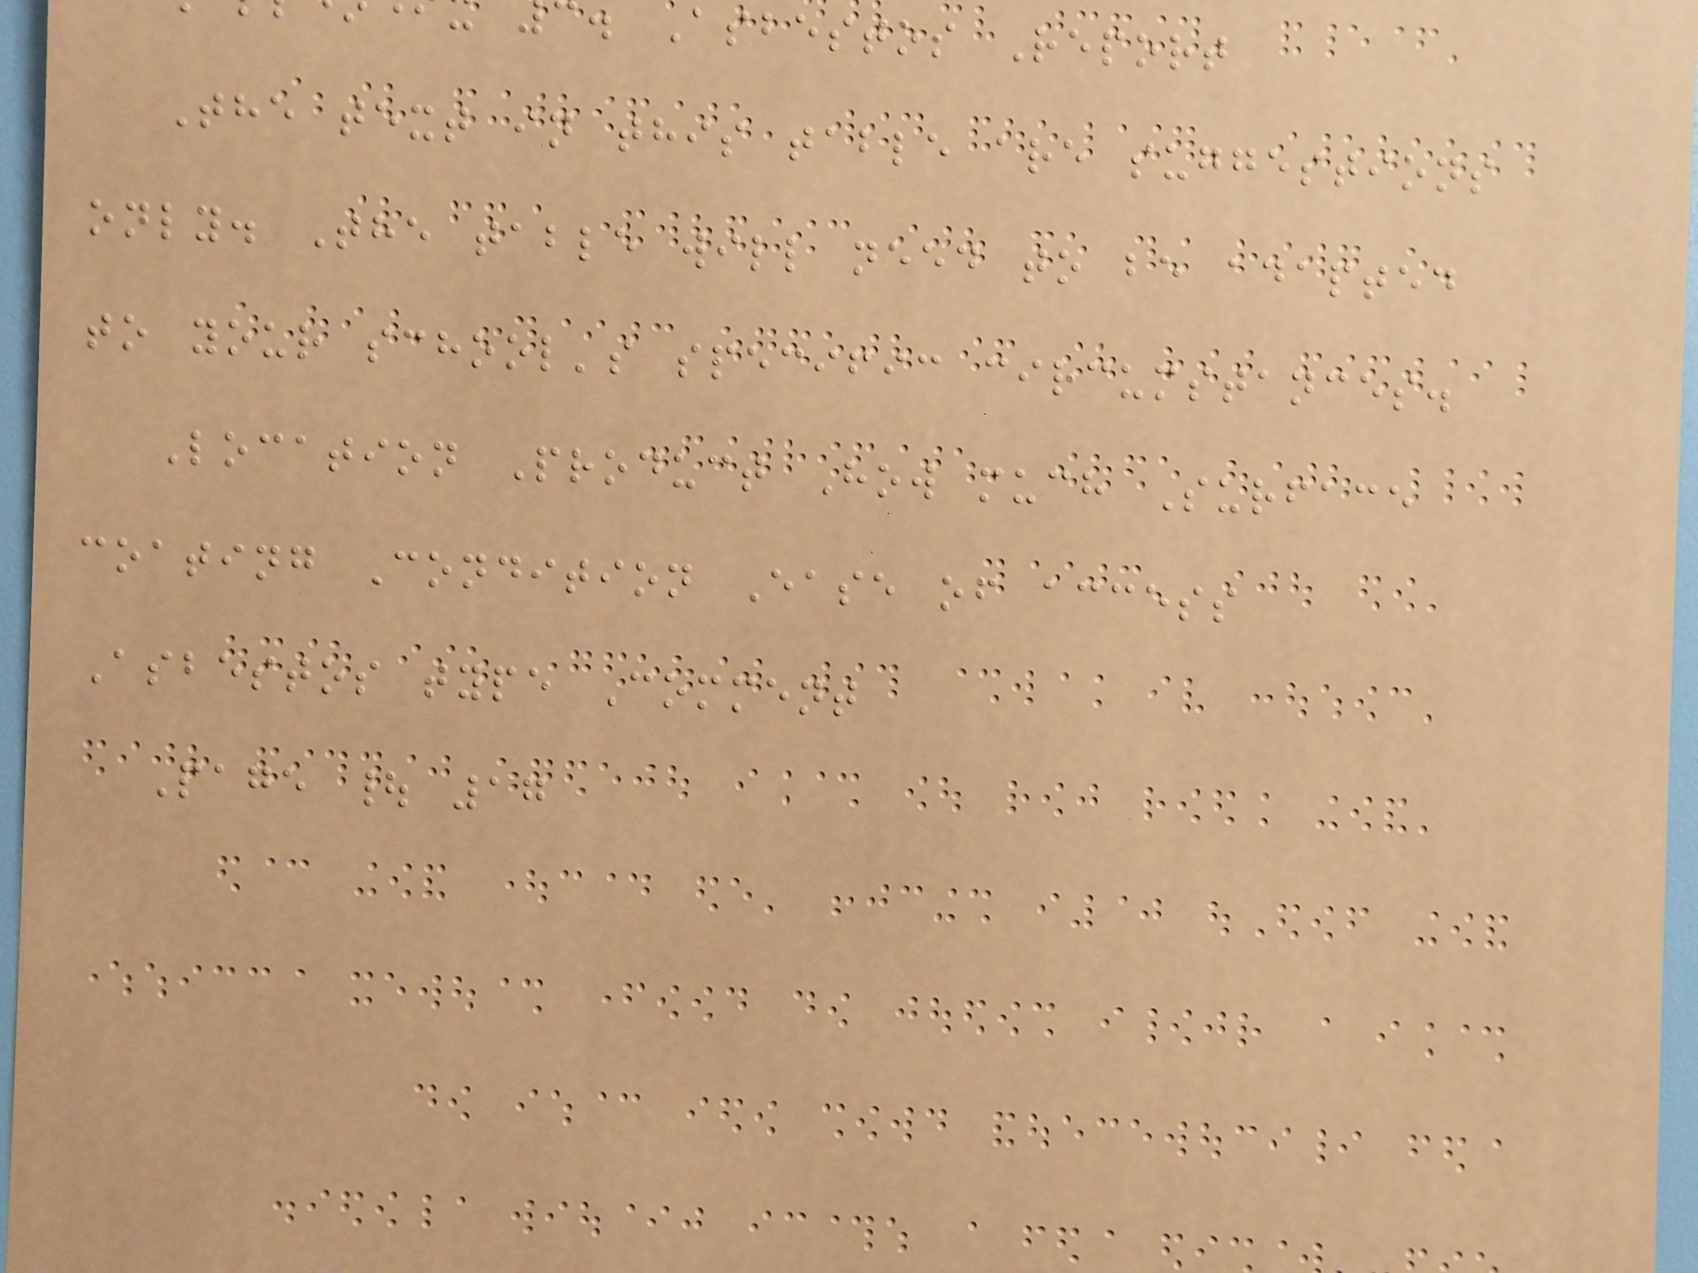. Asbestos Report
The text in this table are suggestions
only. The table will need to be adapted
to your school's specific circumstances.
Location Product How much Surface
coating Condition Ease of access
Asbestos type Comment
Page | 17
